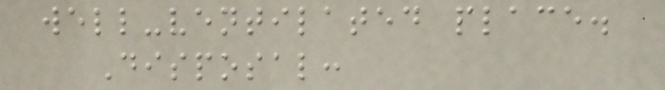well-ventilated place.
Disposal:
